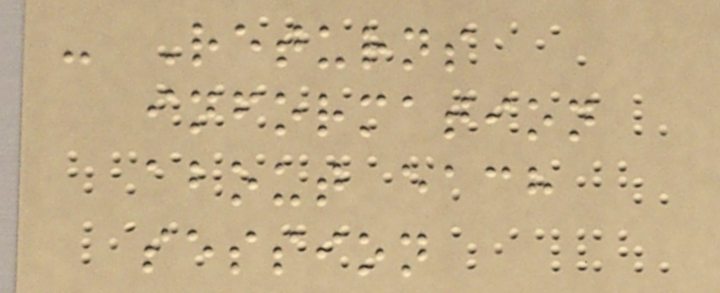- Returns
information
about each
session
